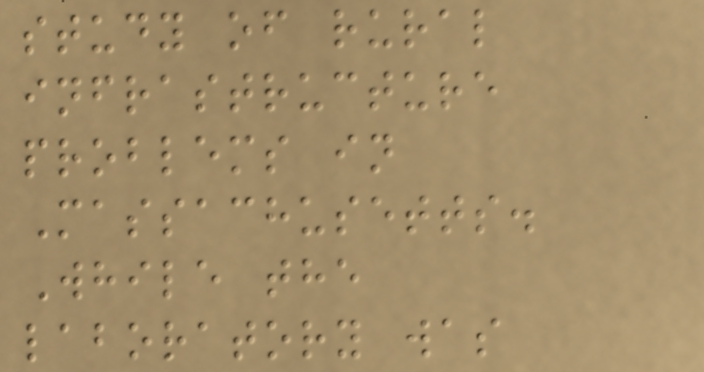study of rural
infrastructure
problems in
Massachusetts.
While the
laboratory was
